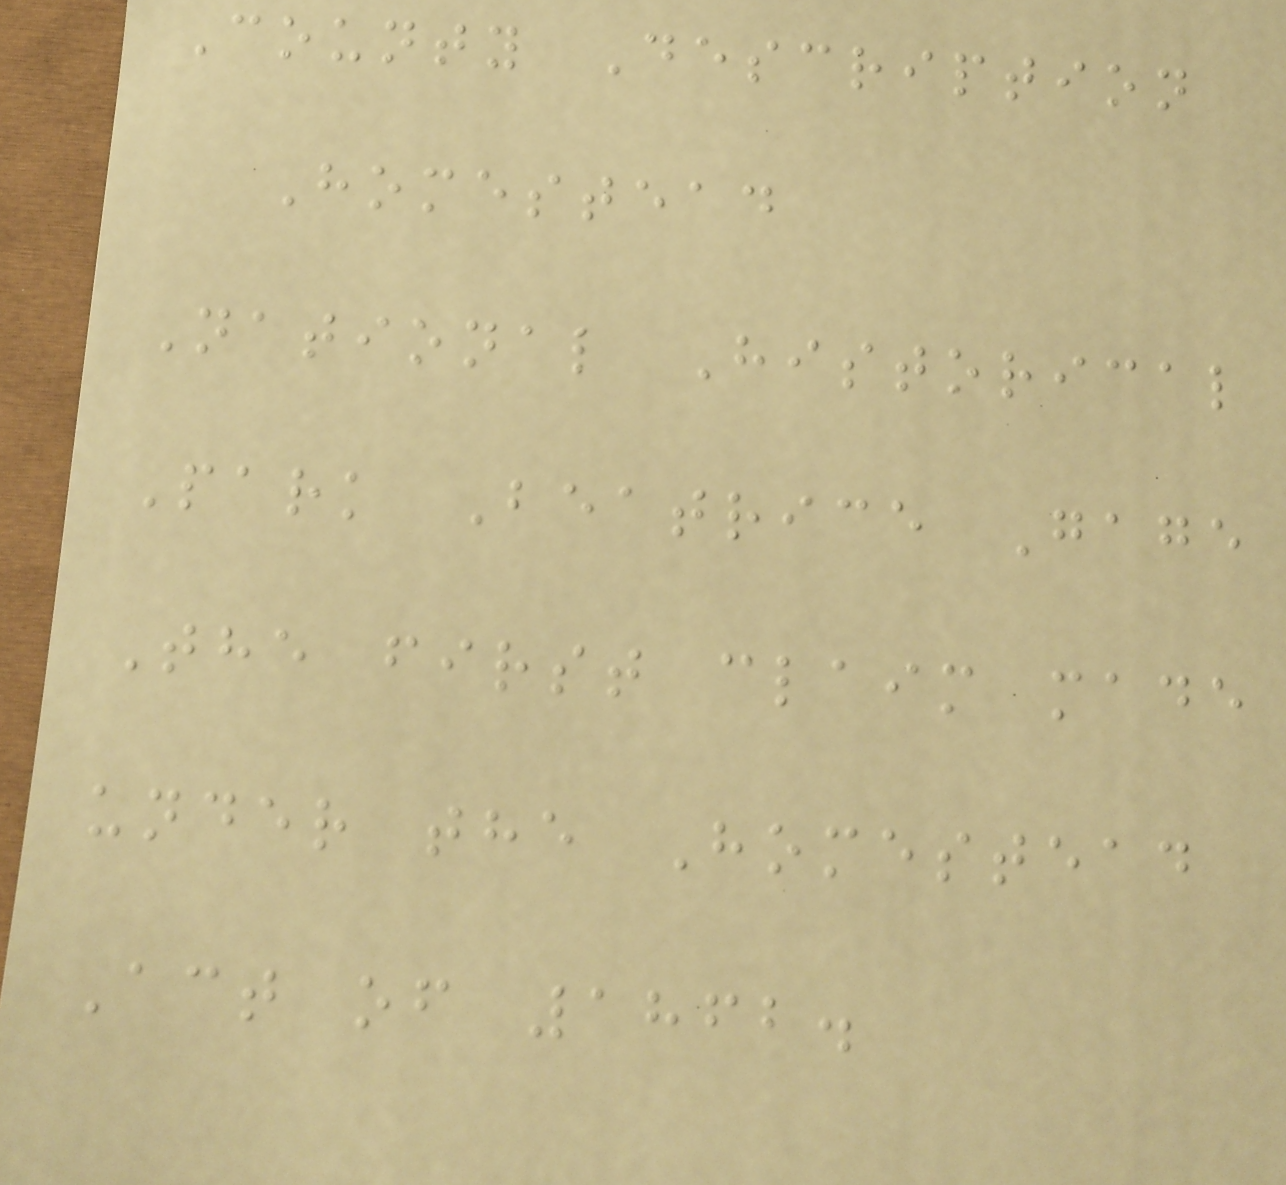County Description
Homestead
National Historical
Park Beatrice Gage
The first claim made
under the Homestead
Act of 1862.
